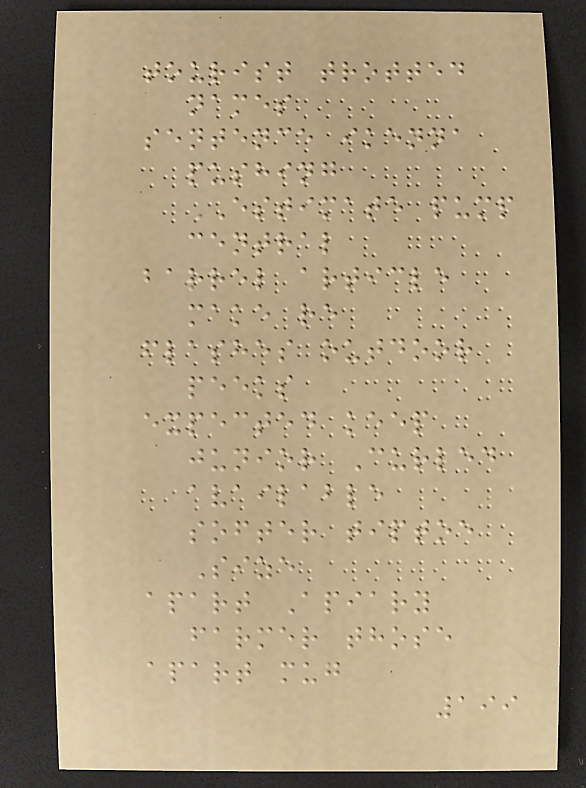tourist trotted
names
sentence ikenna
pushing
ESTIMATE pump
central
barrel article
make re
flashes outdoor
peeks
expected keep
junior Curled
available
softer tiptoe
Size
apart Apiary
farmer those
apart mug
199
